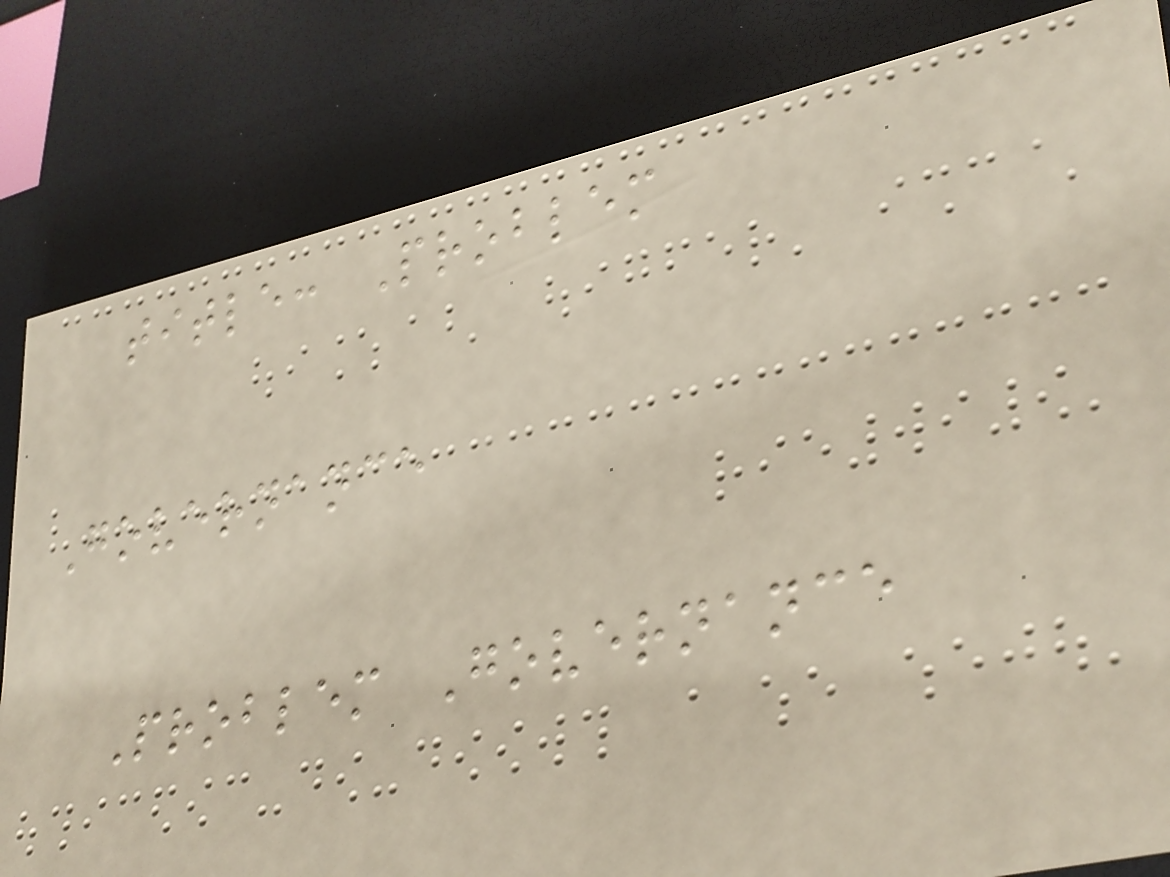title: Problem
Governance
Problem Governance
